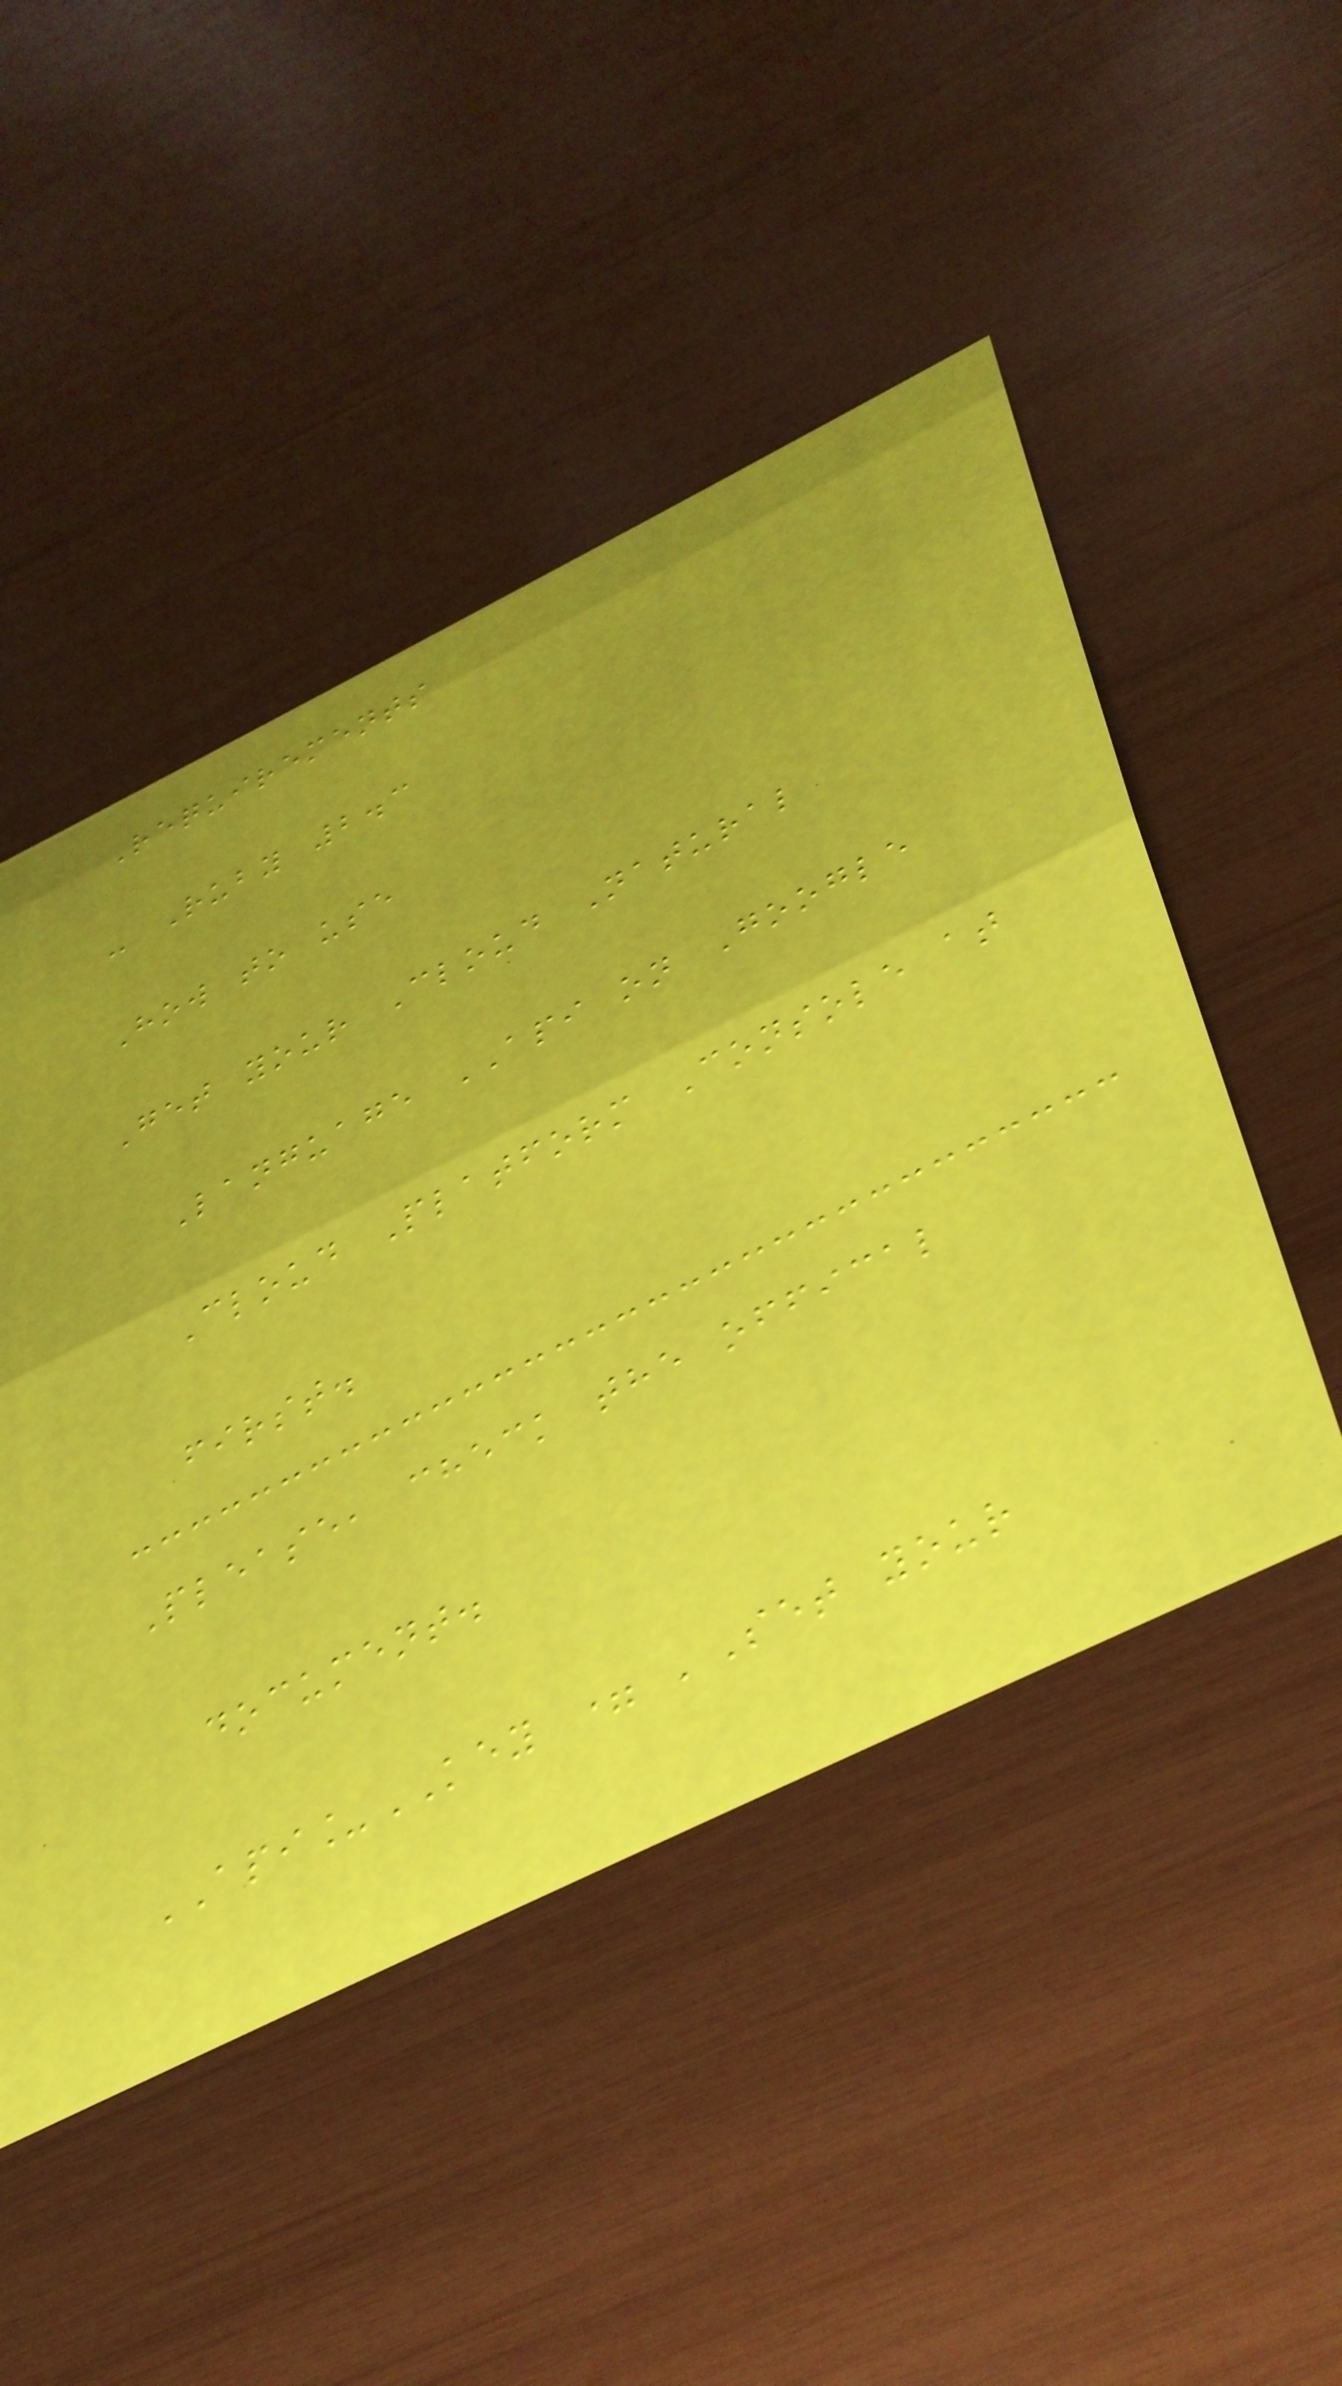Requirements
- Ruby 2.3
How to use
Get your Cloud Natural
Language API on Google
Cloud Platform Console at
first.
Please, check the offical
document.
API_KEY = 'Set your
